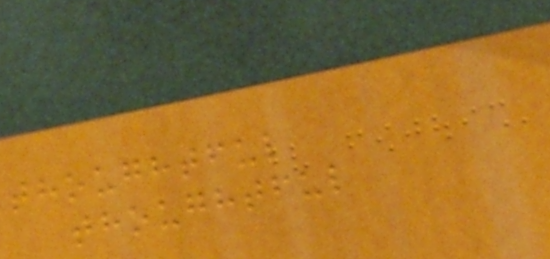thoughtful
thoughtful
